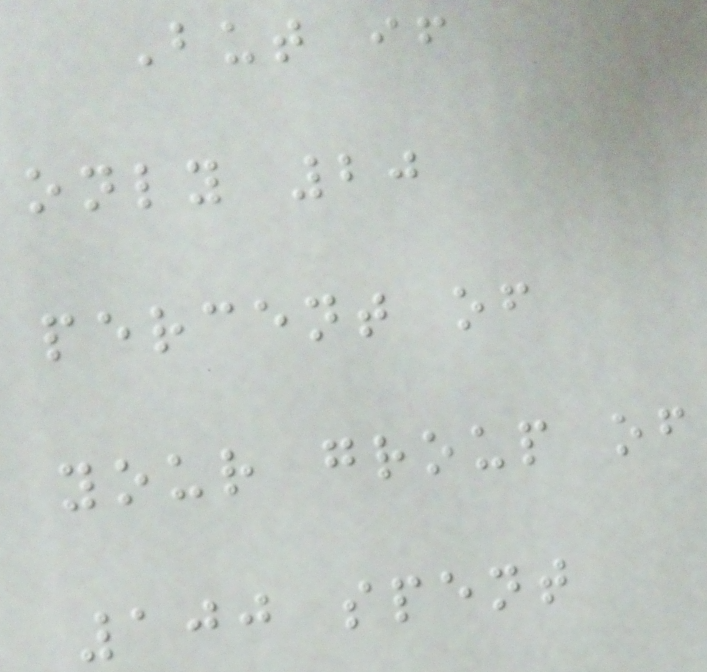But if
only 20
percent of
your group of
100 spent
